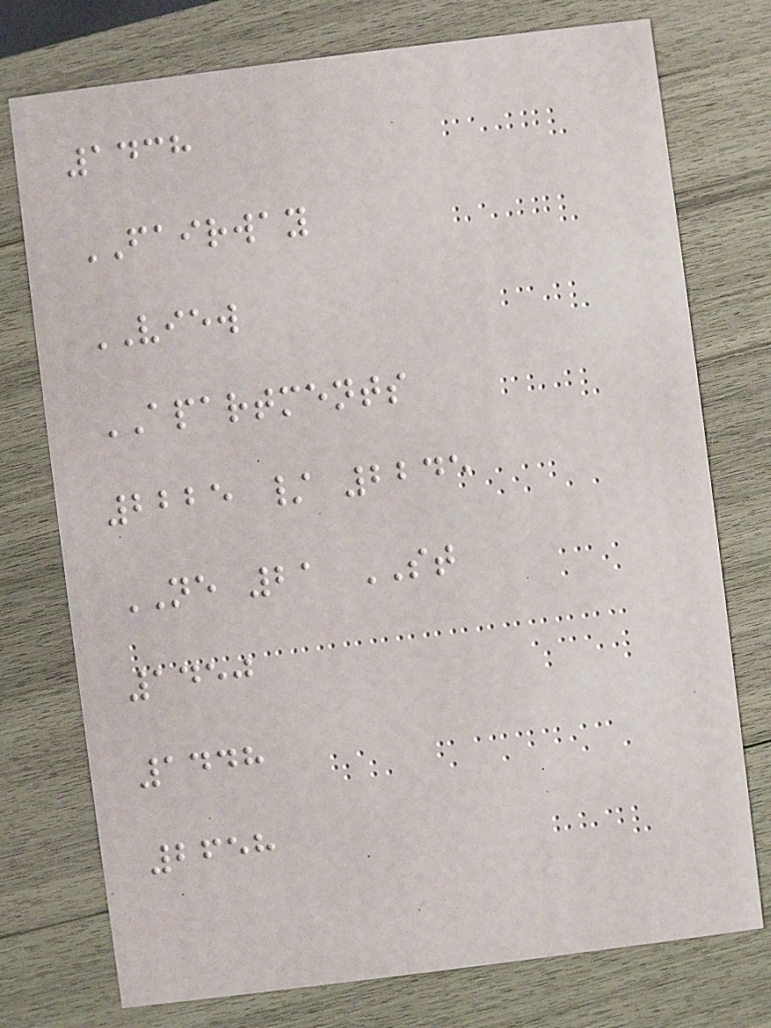1438
FAIRWAY
VIEW
APARTMENTS
2225 / 2245
NE 21 ST
1450
1448
2658
